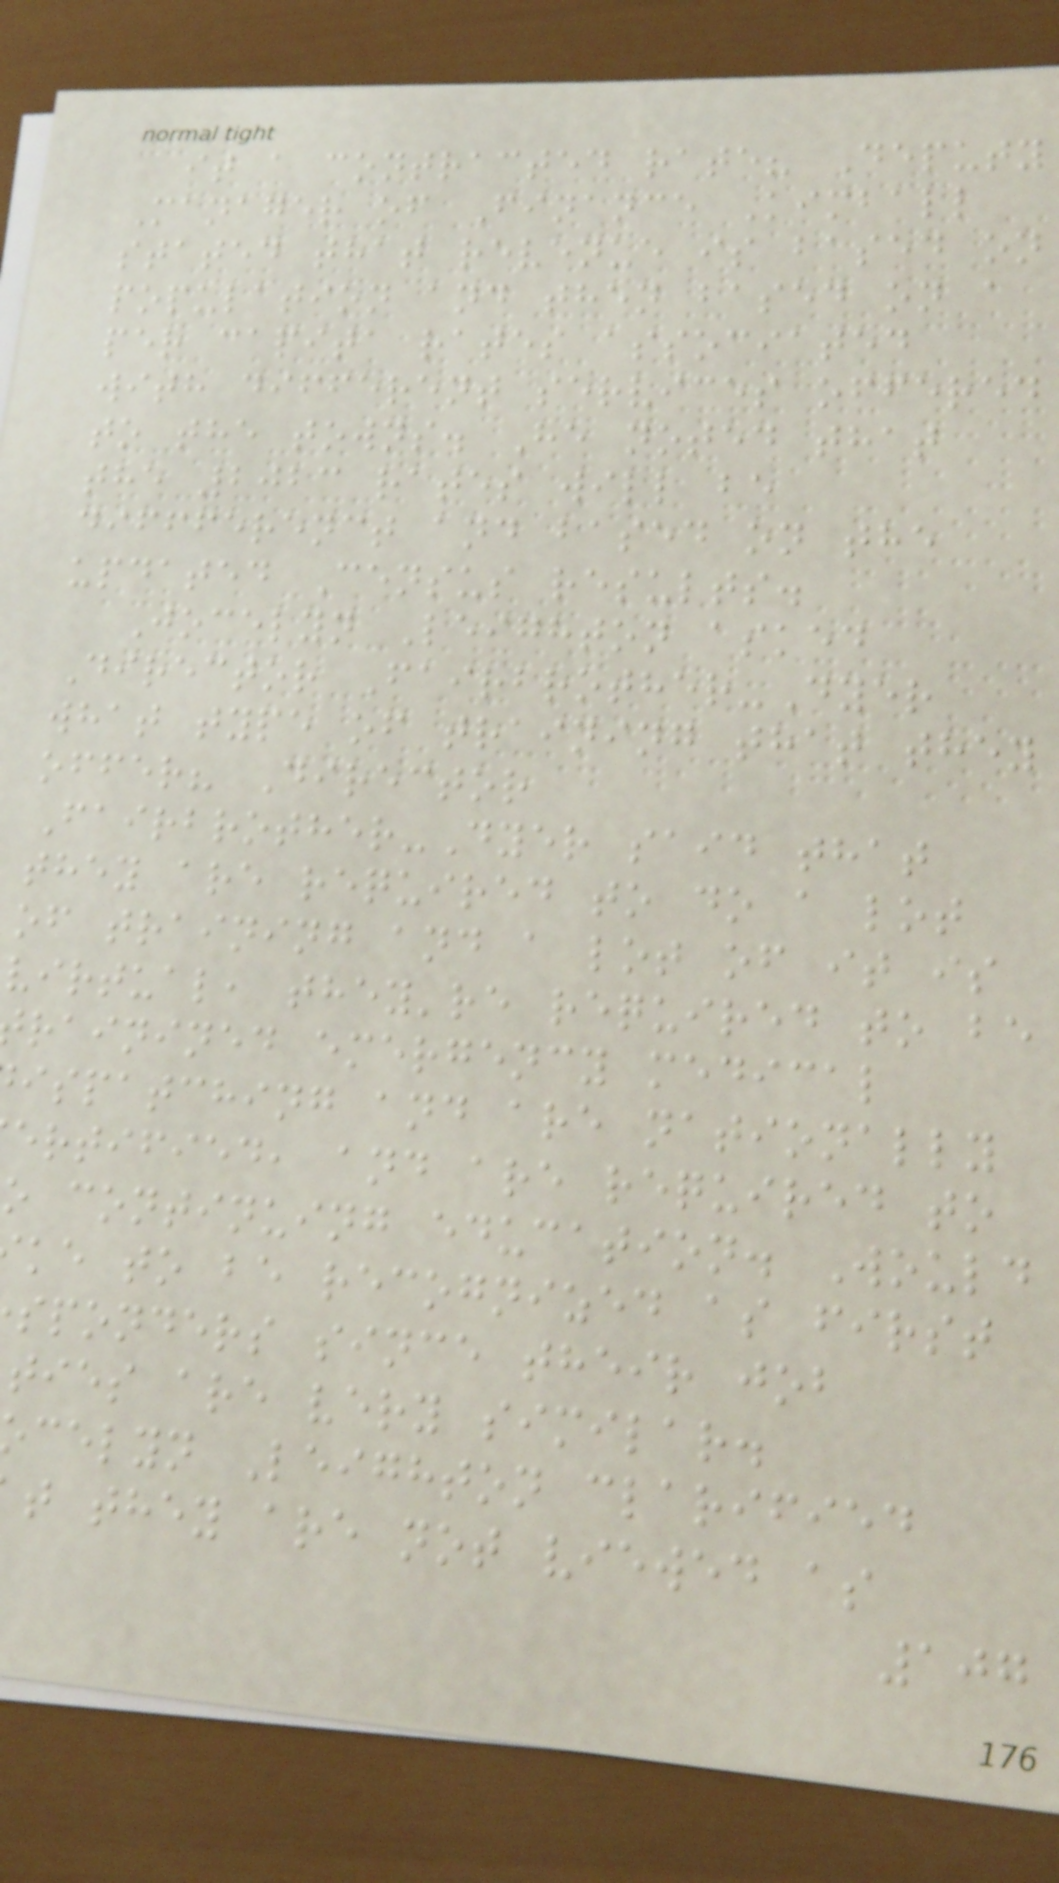it a contracted rate? Deputy
Manager of Finance Kimball
stated that revenue is based on
population and then based on a
per capita rates associated
with different services offered
to the towns. He noted that
the 2023 rates will be
diffferenct and based on the
updated Census results.
Jocelyn Leighton asked
Director Fairbrother-Dyer
what type of training that they
offer? Director
Fairbrother-Dyer said that
they are required to do a lot
of training and a lot of it is
virtual, they're required to be
rainined emergency medical
ispatching and are nationally
ertified, and are required to
o continuing education. Would
ke to be recognized as first
sponders since their job
ties are very similar.
celyn Leighton clarified
t they are not viewed as
107
